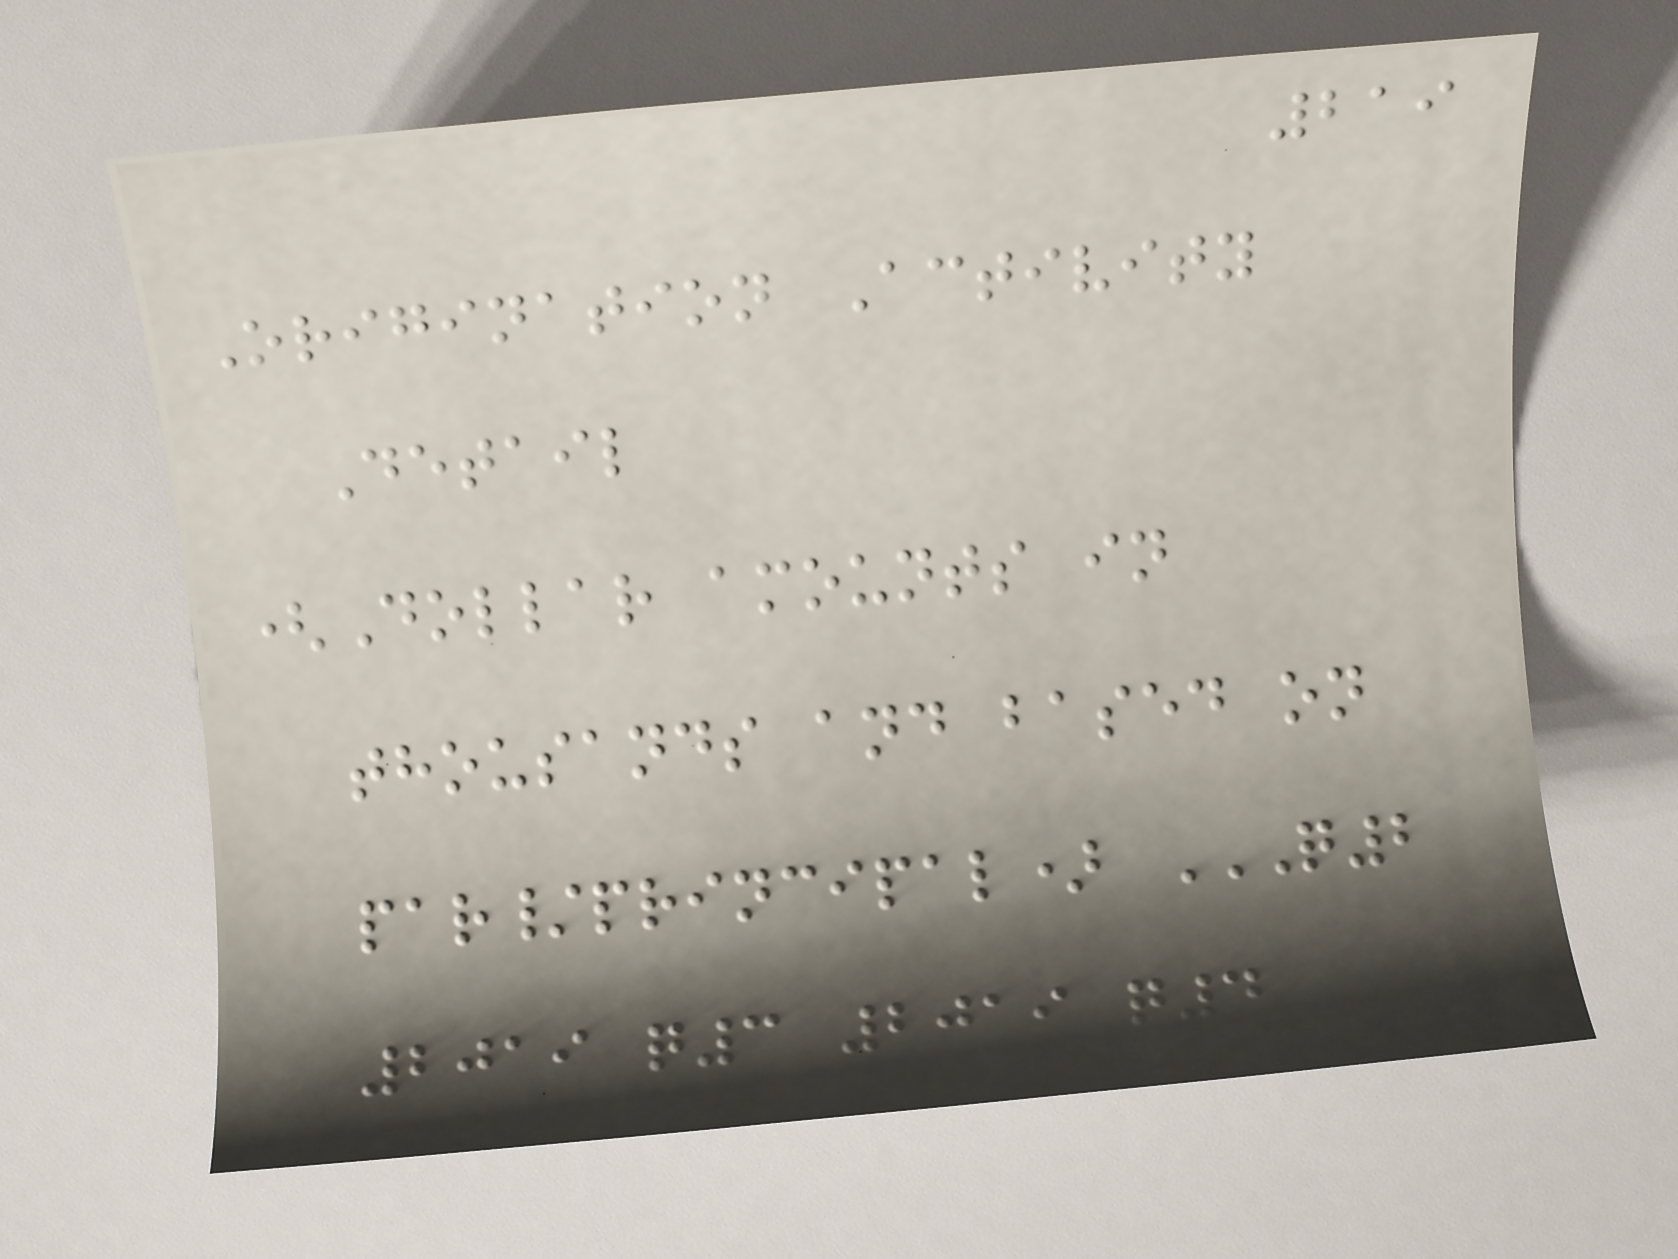219
Origination Activity
Detail
(Dollar amounts in
thousands and based on
par/principal) Q2
2019 Q3 2019 Q4
